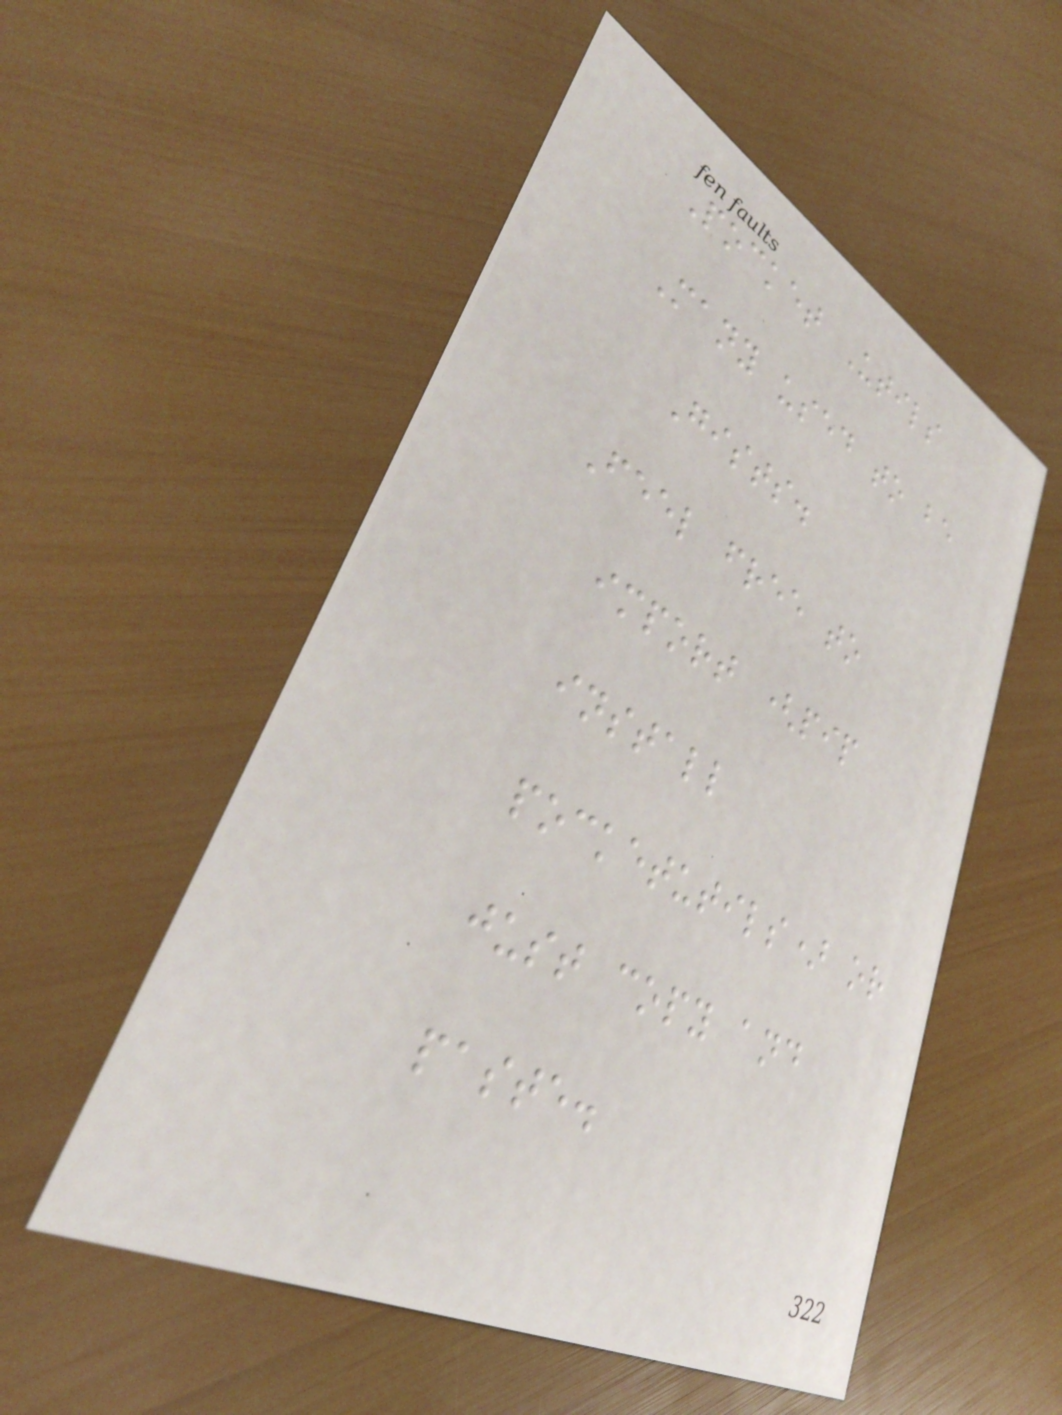Pocket Utils
Many used to be
Gists.
Feel free to
import (pip
install
pocketutils) or
just copy and
paste.
